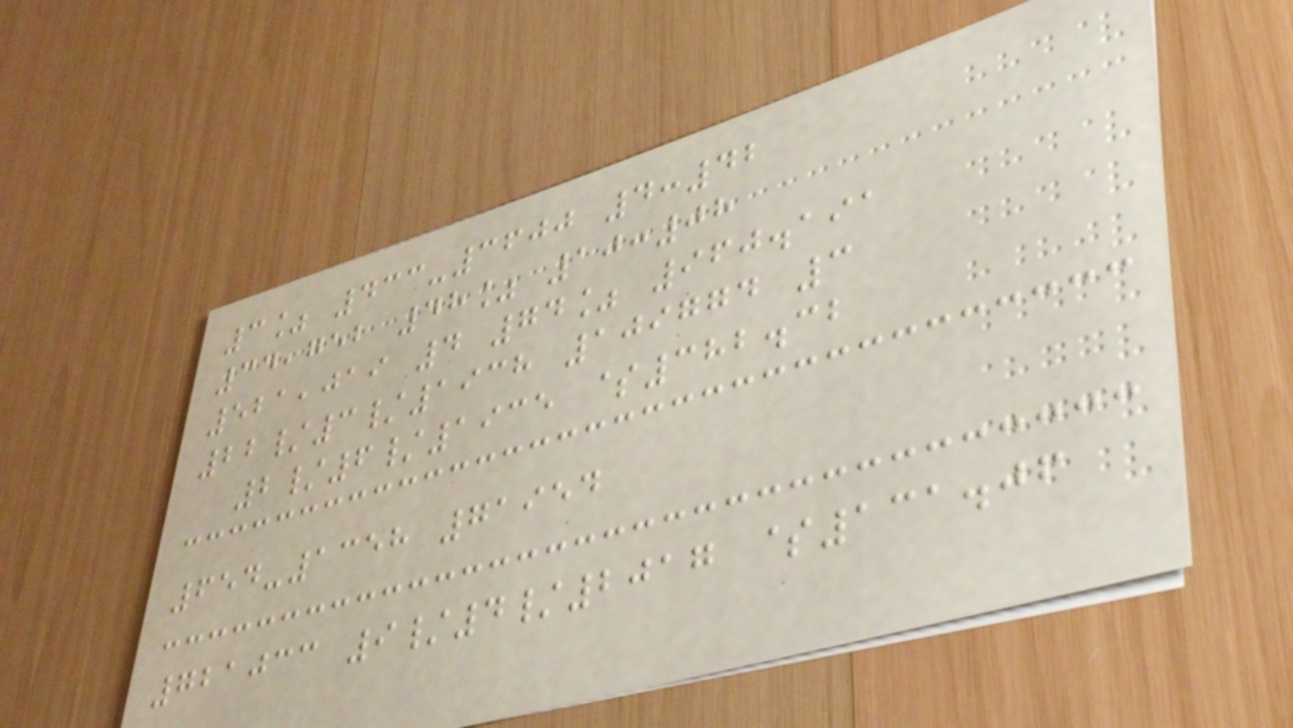3% 433-3600 4:42
34,752 48% 10:08
521,019 4 74% 960.191
22/3/1938 109774 3
2/6/1935 $382.32
654-1358 71954
721033 9/4/2017 $131.06
